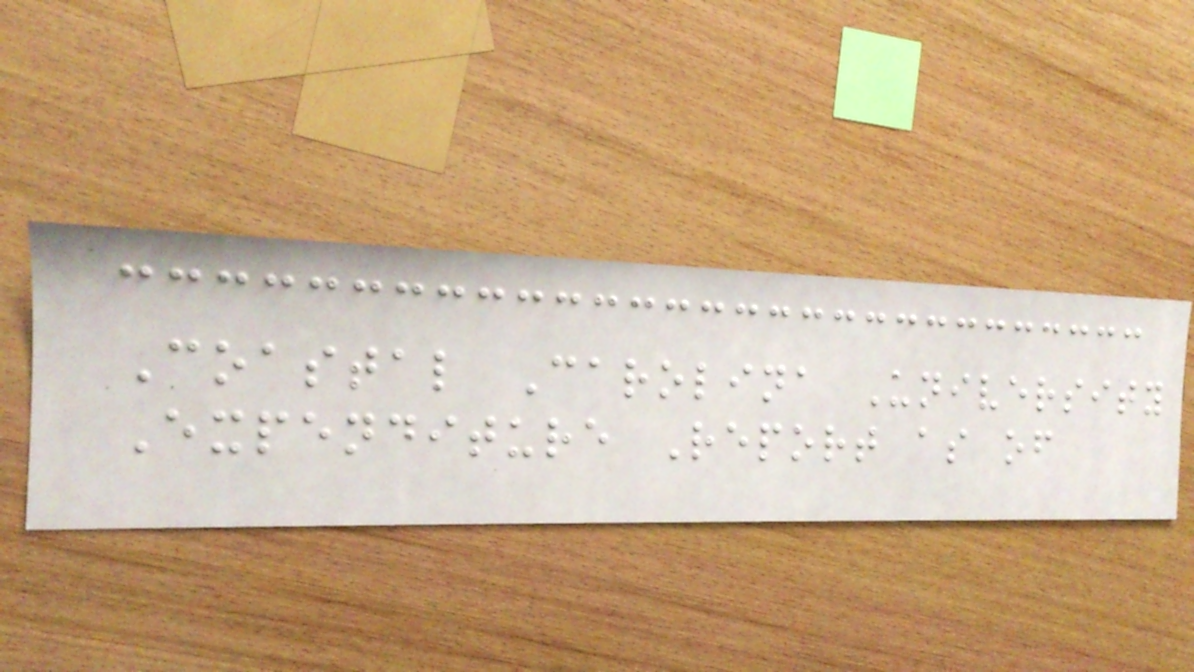Coastal Carolina University
Expenditure Report as of
